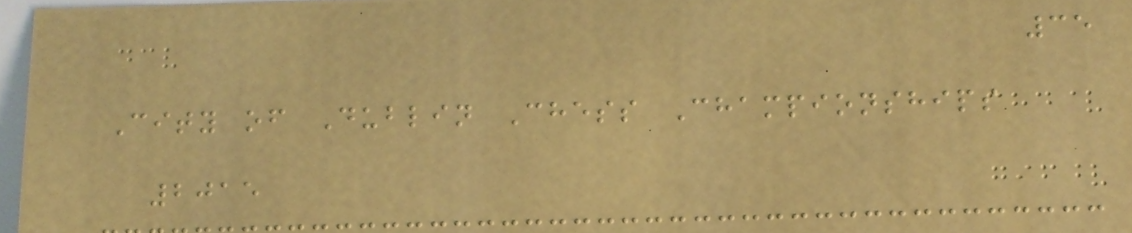35
City of Dublin Chess Championships
2015
